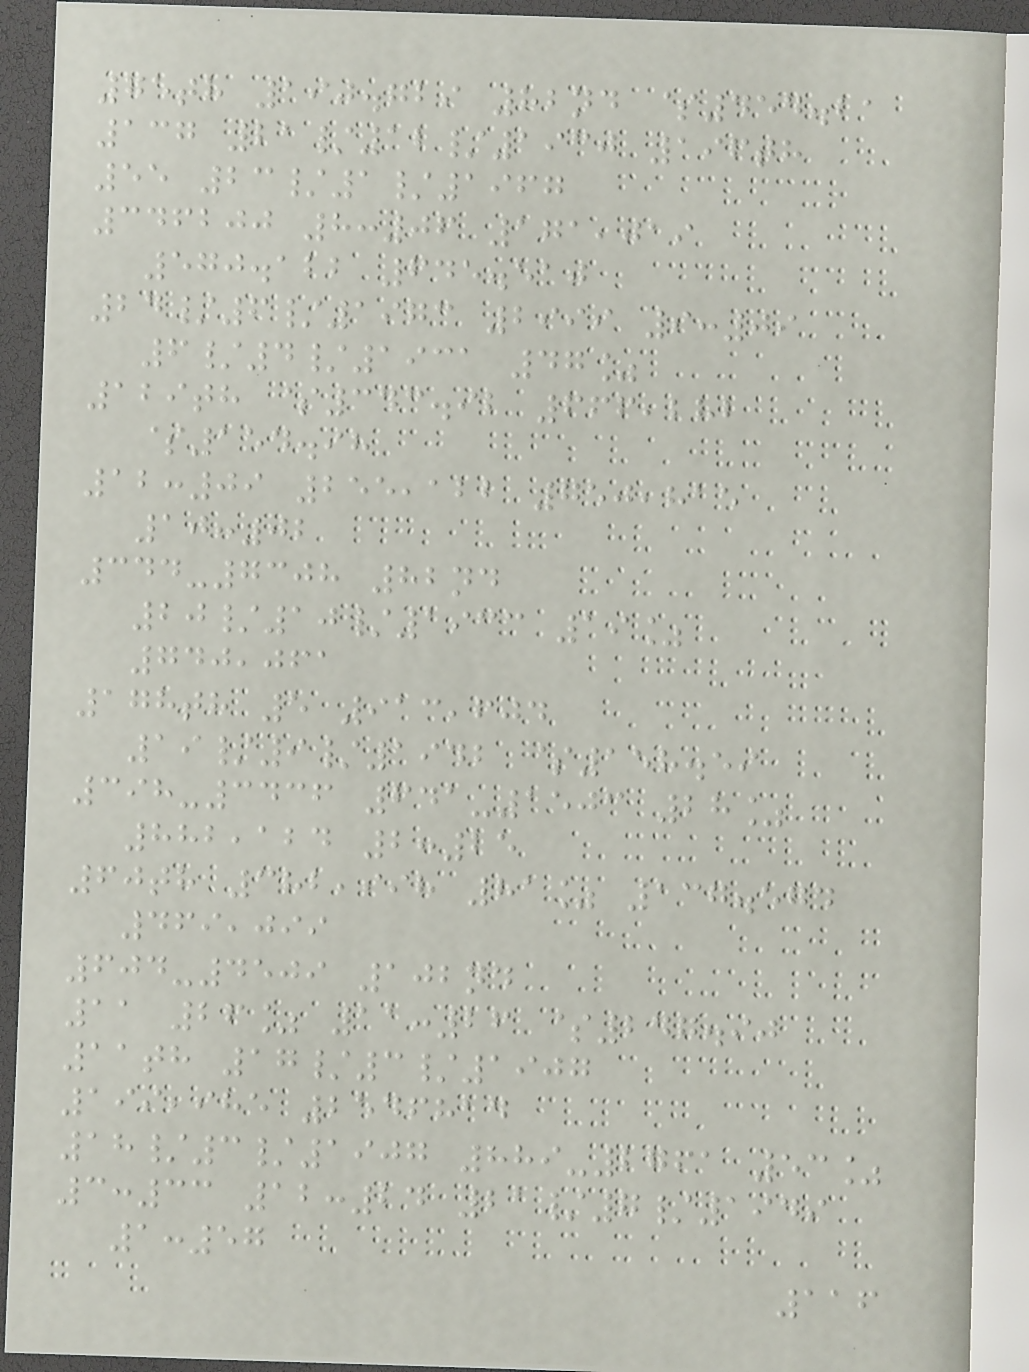75th 190.729 82nd $454.21
137 21/12/1930 196th
55 23/1/1967
346200 8:06 171,019
570.122 645.510
24/6/1973 2999 9:09
6/4/1931 47%
129th $343.92 666,282
$154.98
12:09 255,122 750,815
10:02
344-7308 82nd
20/10/1933 19%
740,061
178th 5 913,604
19/9/1942 $158.59
398-3436 641-1503 28%
882,124 2:25
60th 382,998 81% 137.574
469,099
604-4509 102nd
11 26% 11:26 $247.90
11th 17/3/1907
199,985 2546814
18/3/1907 889-2761 53%
3:33 12:24 21/7/1949
1:57
116
